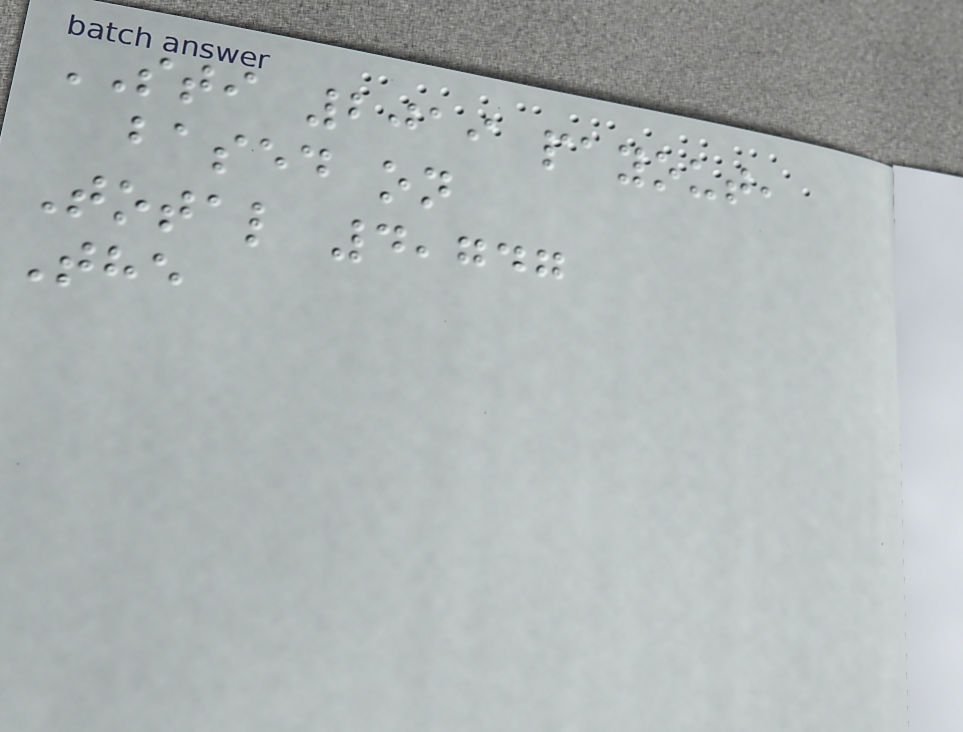STI 2019 payout,
based on
Total 4,747
The
